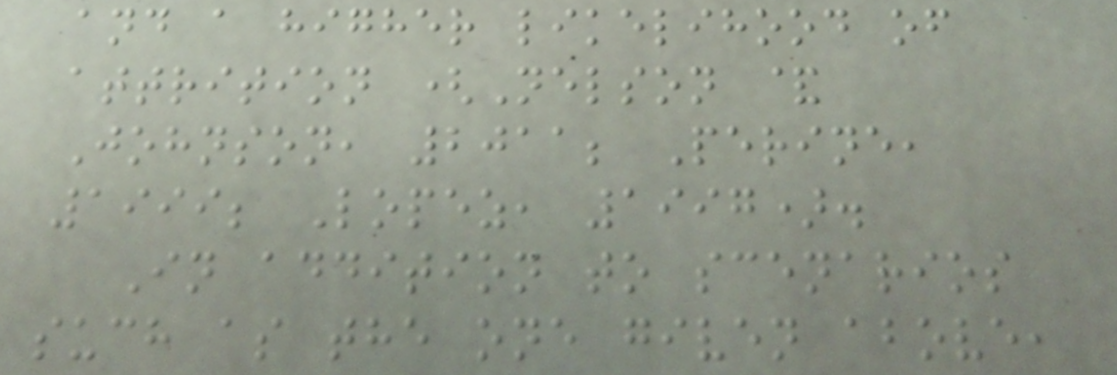and a higher likelihood of
attrition (Nelson &
Johnson, 2011; Perine,
1999; Lopez, 1997).
In addition to scenarios
such as the one given above,
